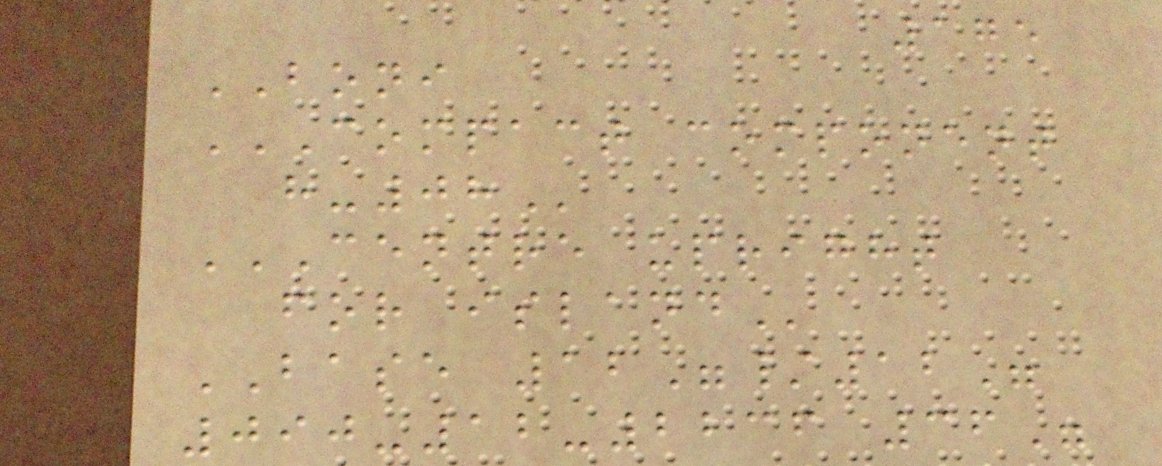175
BONI
COMPACT COMPONENT
H-08
CENTRE UPRIGHT
FOR ISLAND
BASE 12"/12"
090-12-2236 36"
